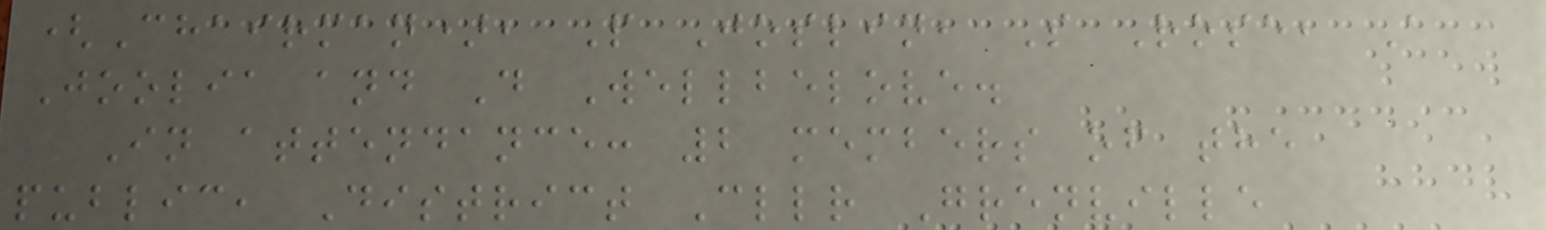(Chairman), P Joslin, S Rose, A
Joolia and D Wellbelove.
In attendance: 2 members of the
public, District Cllr Grenville
